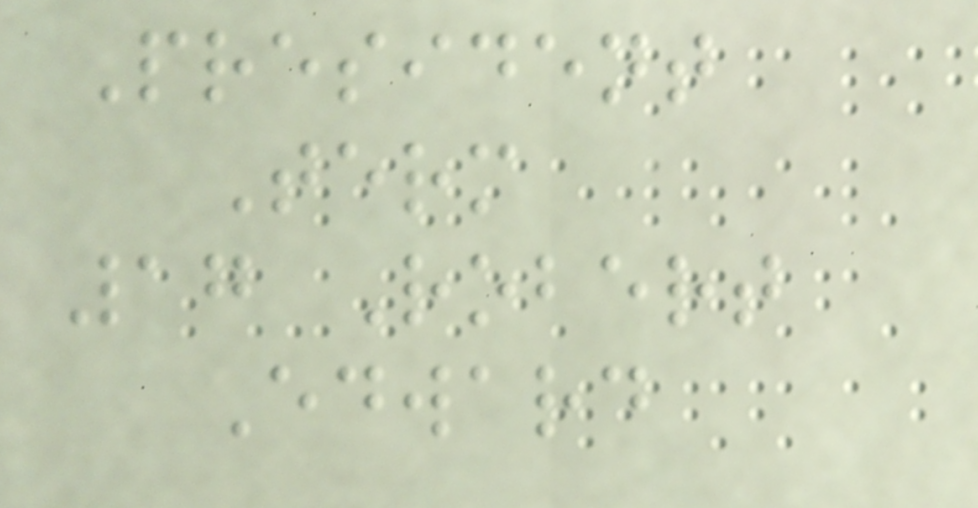President
Term
17 Robert
Edward
